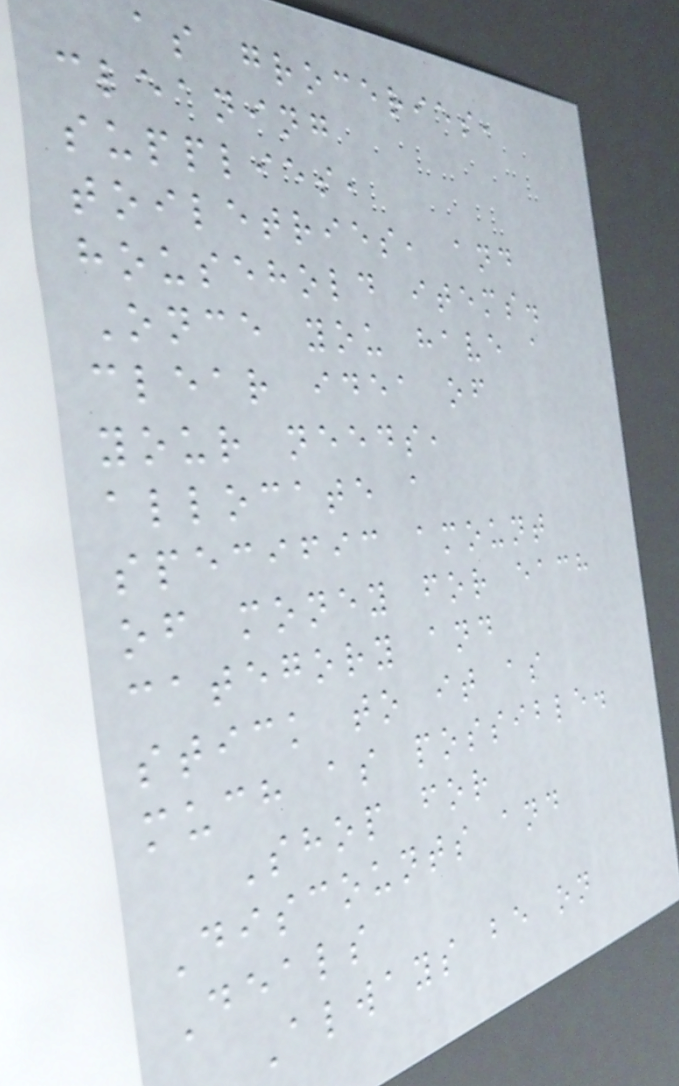as groceries,
cleaning
supplies,
toiletries, and
household items.
Once you have a
clear idea of
your needs,
allocate a
specific amount
of money for each
category and
stick to it as
much as possible.
Shop for
Discounts and
Deals
Always be on
